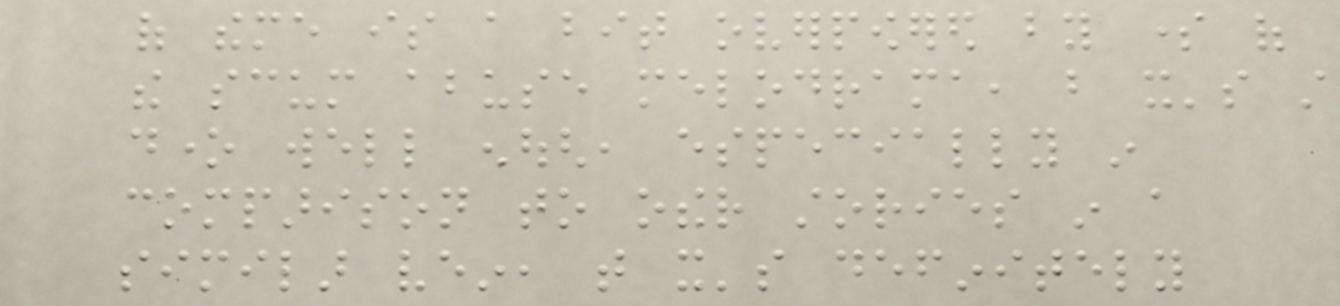of theme is a bit overpowered by some of
the scum abuse melodrama, but it's still
done well enough, especially in
comparison to other stories in a
similar vein, that it's definitely
